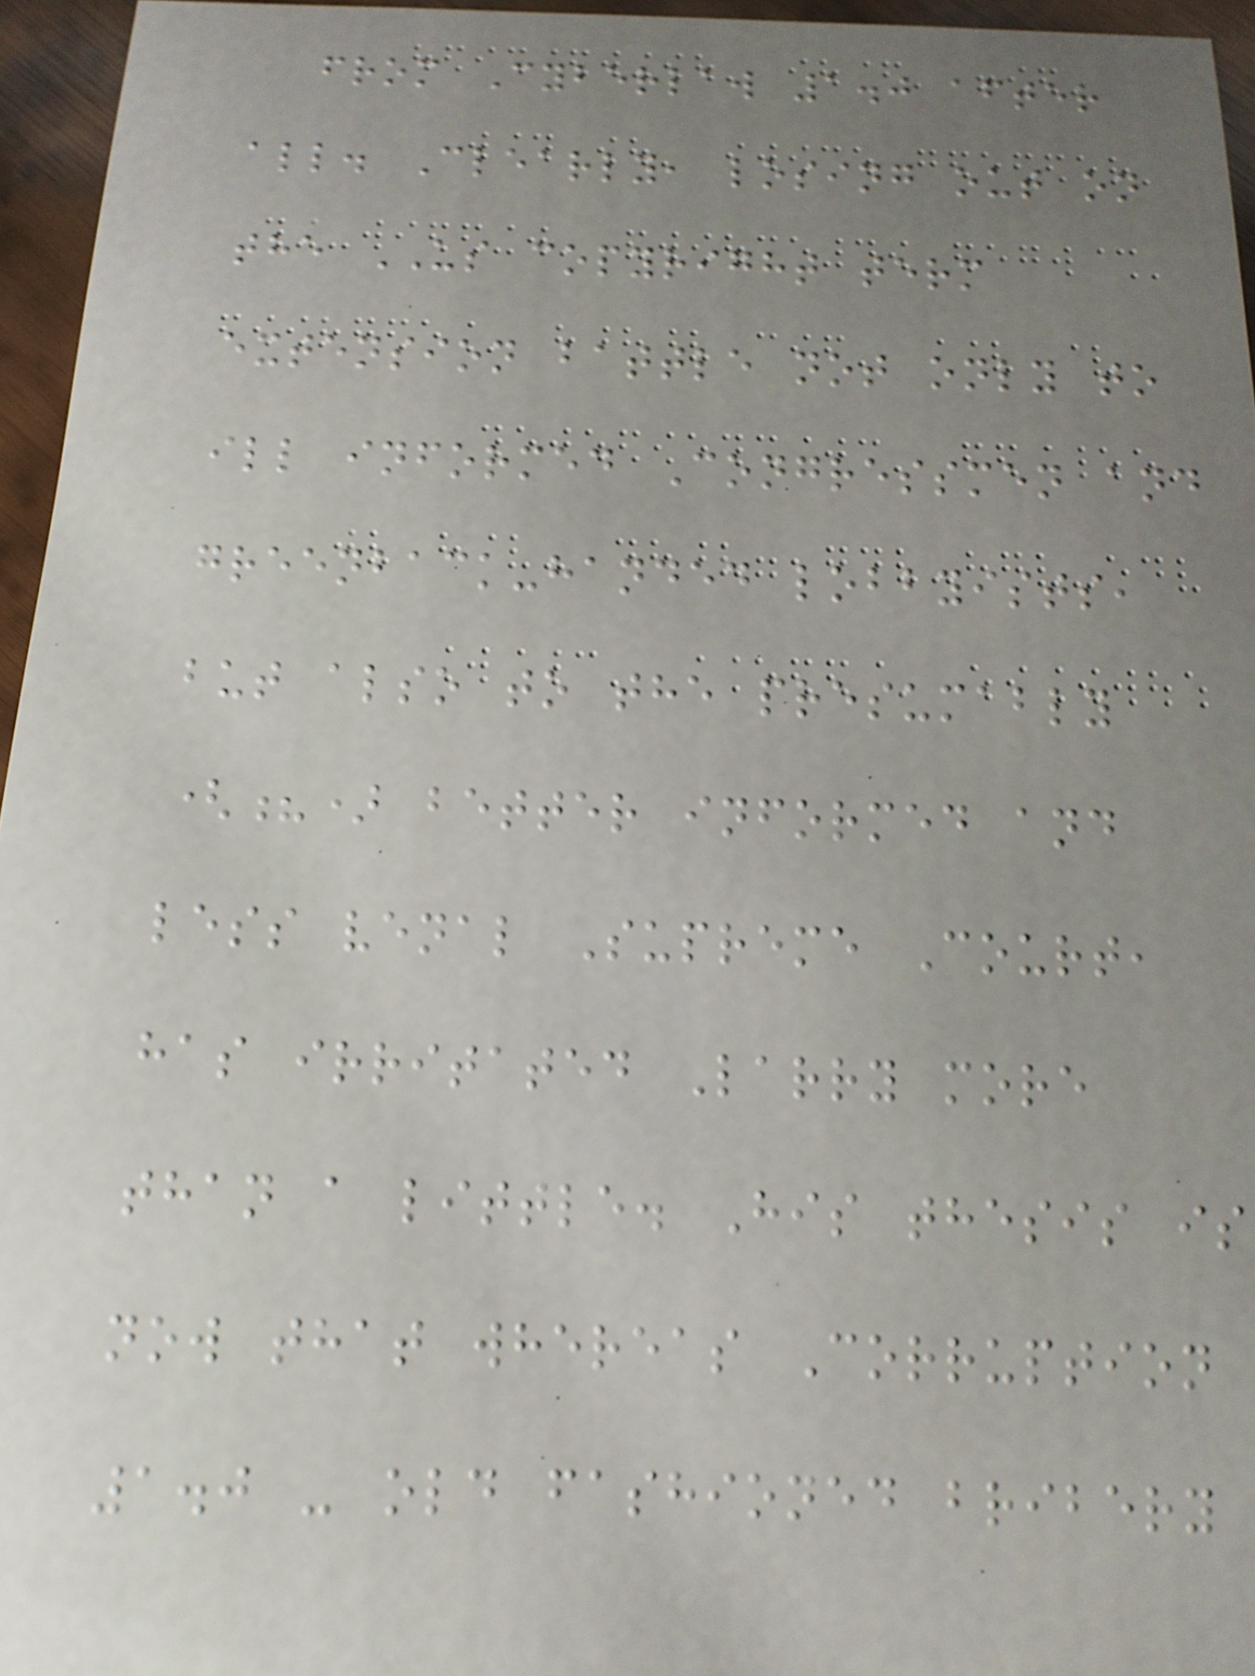from Cyberlaw 1.0 after
all. Clearly, losing out on
the US copyright term
extension battle not only to
ill informed Congressmen and
greenback-handed lobbyists,
but also to the presumably
(?) better informed and
less venal Supreme Court,
has irritated Larry more
than a little. His thesis is
now that whereas Corruption
1.0 - old fashioned bribery
